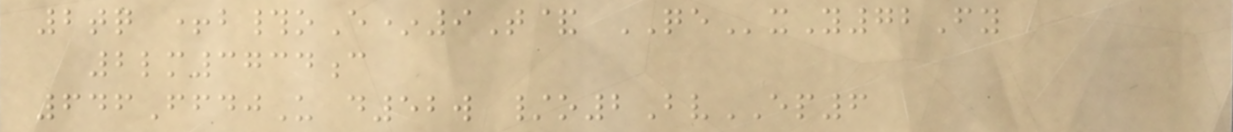2tq +b#oE*9T& QExY72Fy
2lm3734c
646FfdjU d52w /o2BvEP6
